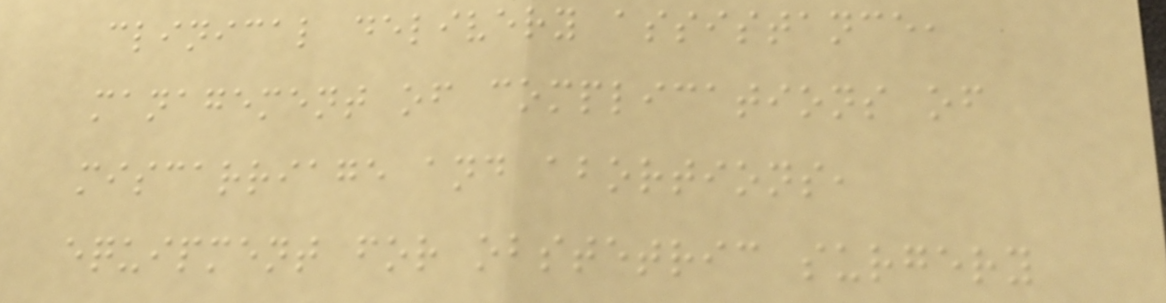clinical delivery assistance,
management of complications of
miscarriage and abortions,
equipment for obstetric surgery
